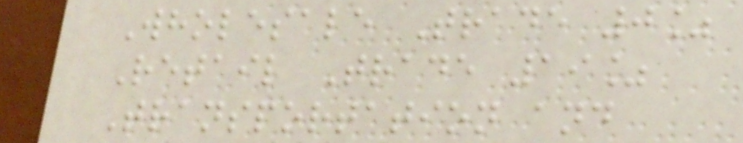Wholesale Trade 0%
Retail Trade 19%
Transportation and
